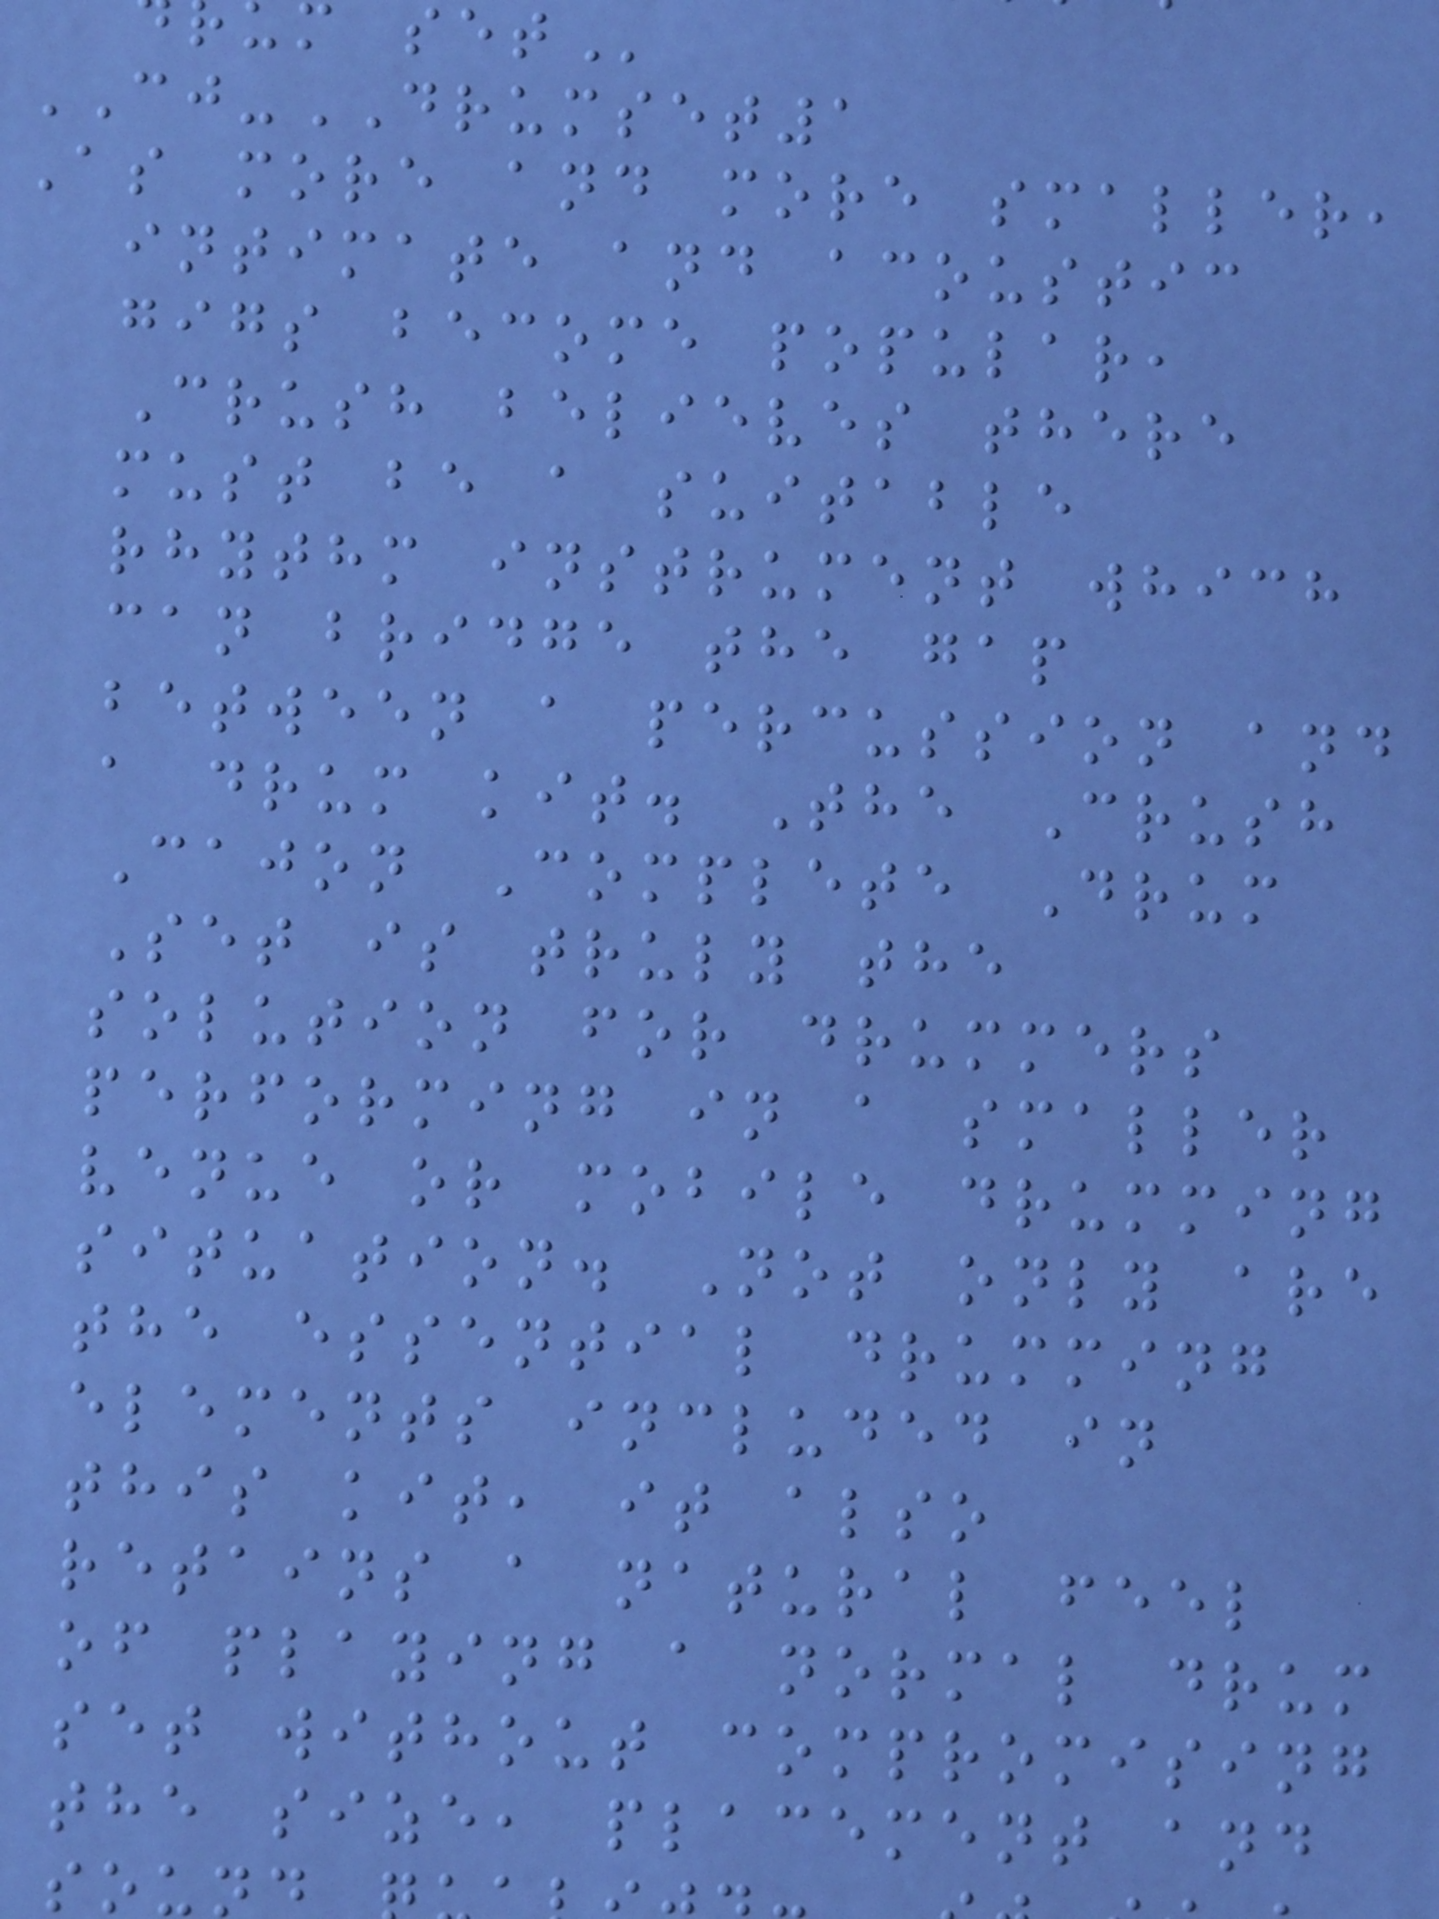CJ-DRUMSET1
As more and more smaller,
intimate and acoustic
gigs become popular,
Crush believes there
must be a suitable
rhythm instrument which
can bridge the gap
between a percussion and
a drum kit. The Crush
Cajon Complete Drum
Set is truly the
solution for drummers
performing in a smaller
venue or mobile drumming
situation. Not only are
the essential drumming
elements included in
this kit, it also
retains a natural feel
of playing a normal drum
set without compromising
the size, placement and
